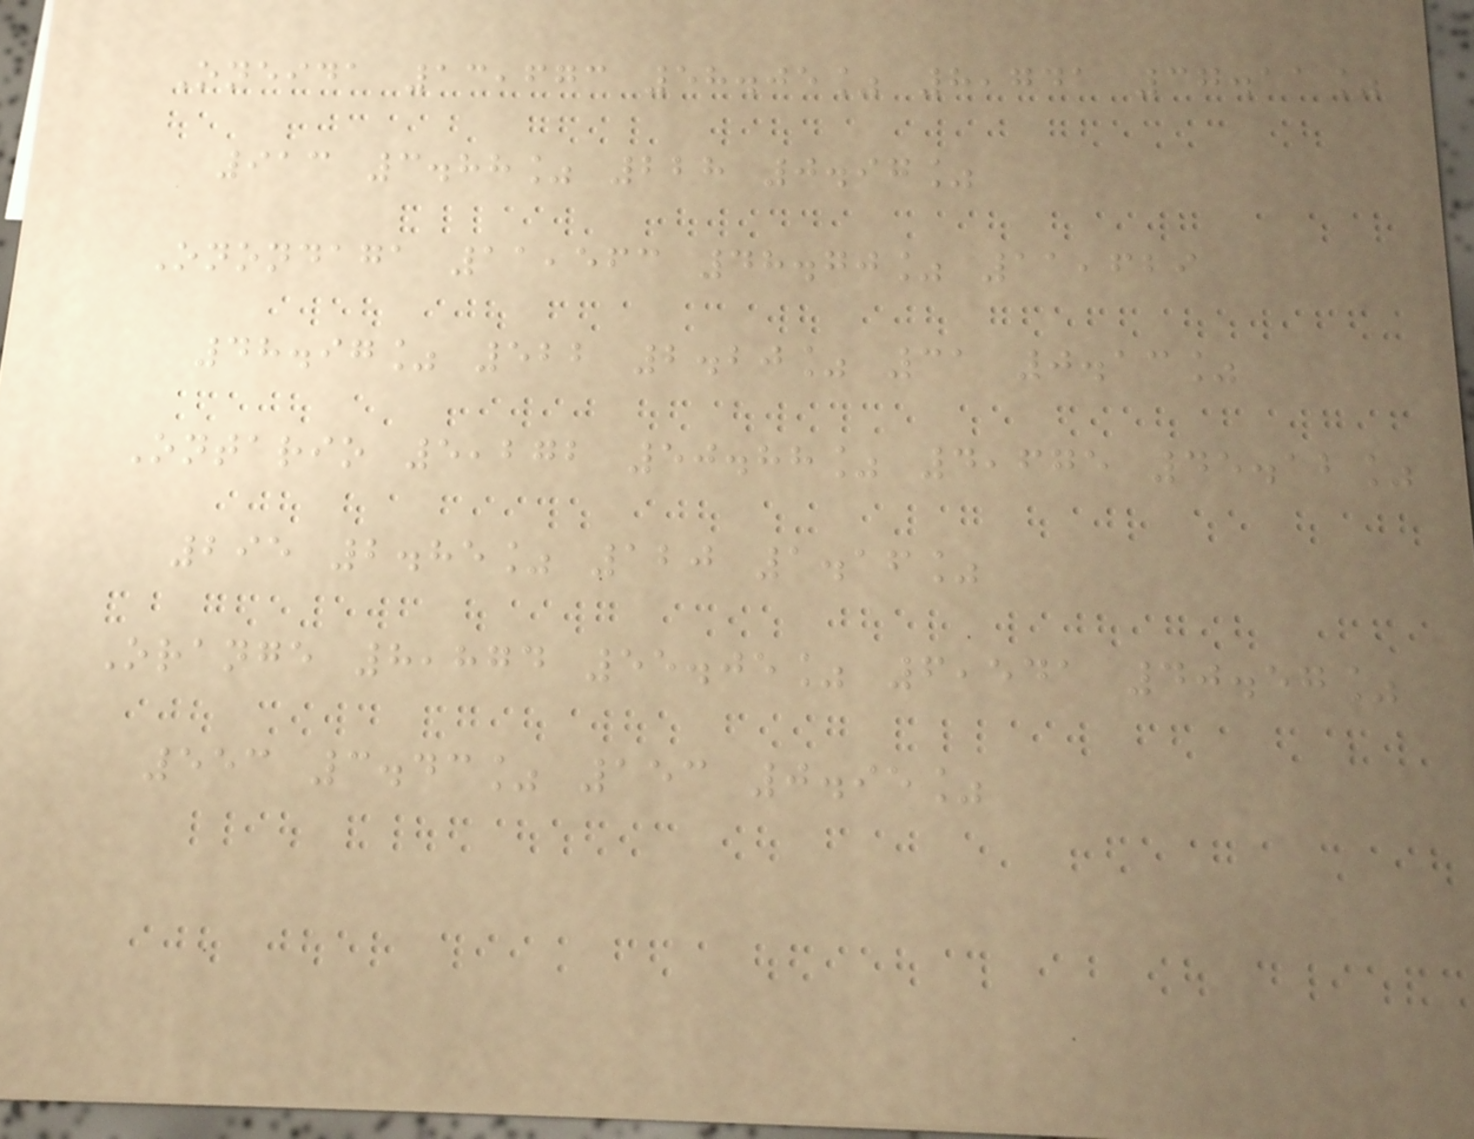Oneida 13,673 58.05% 8,741 37.11%
913 3.88% 228 0.97%
Onondaga 11,563 48.70% 11,629
48.97% 522 2.20% 31 0.13%
Ontario 5,272 50.88% 4,675 45.12%
295 2.85% 120 1.16%
Orange 8,874 55.05% 6,541 40.57%
553 3.43% 153 0.95%
